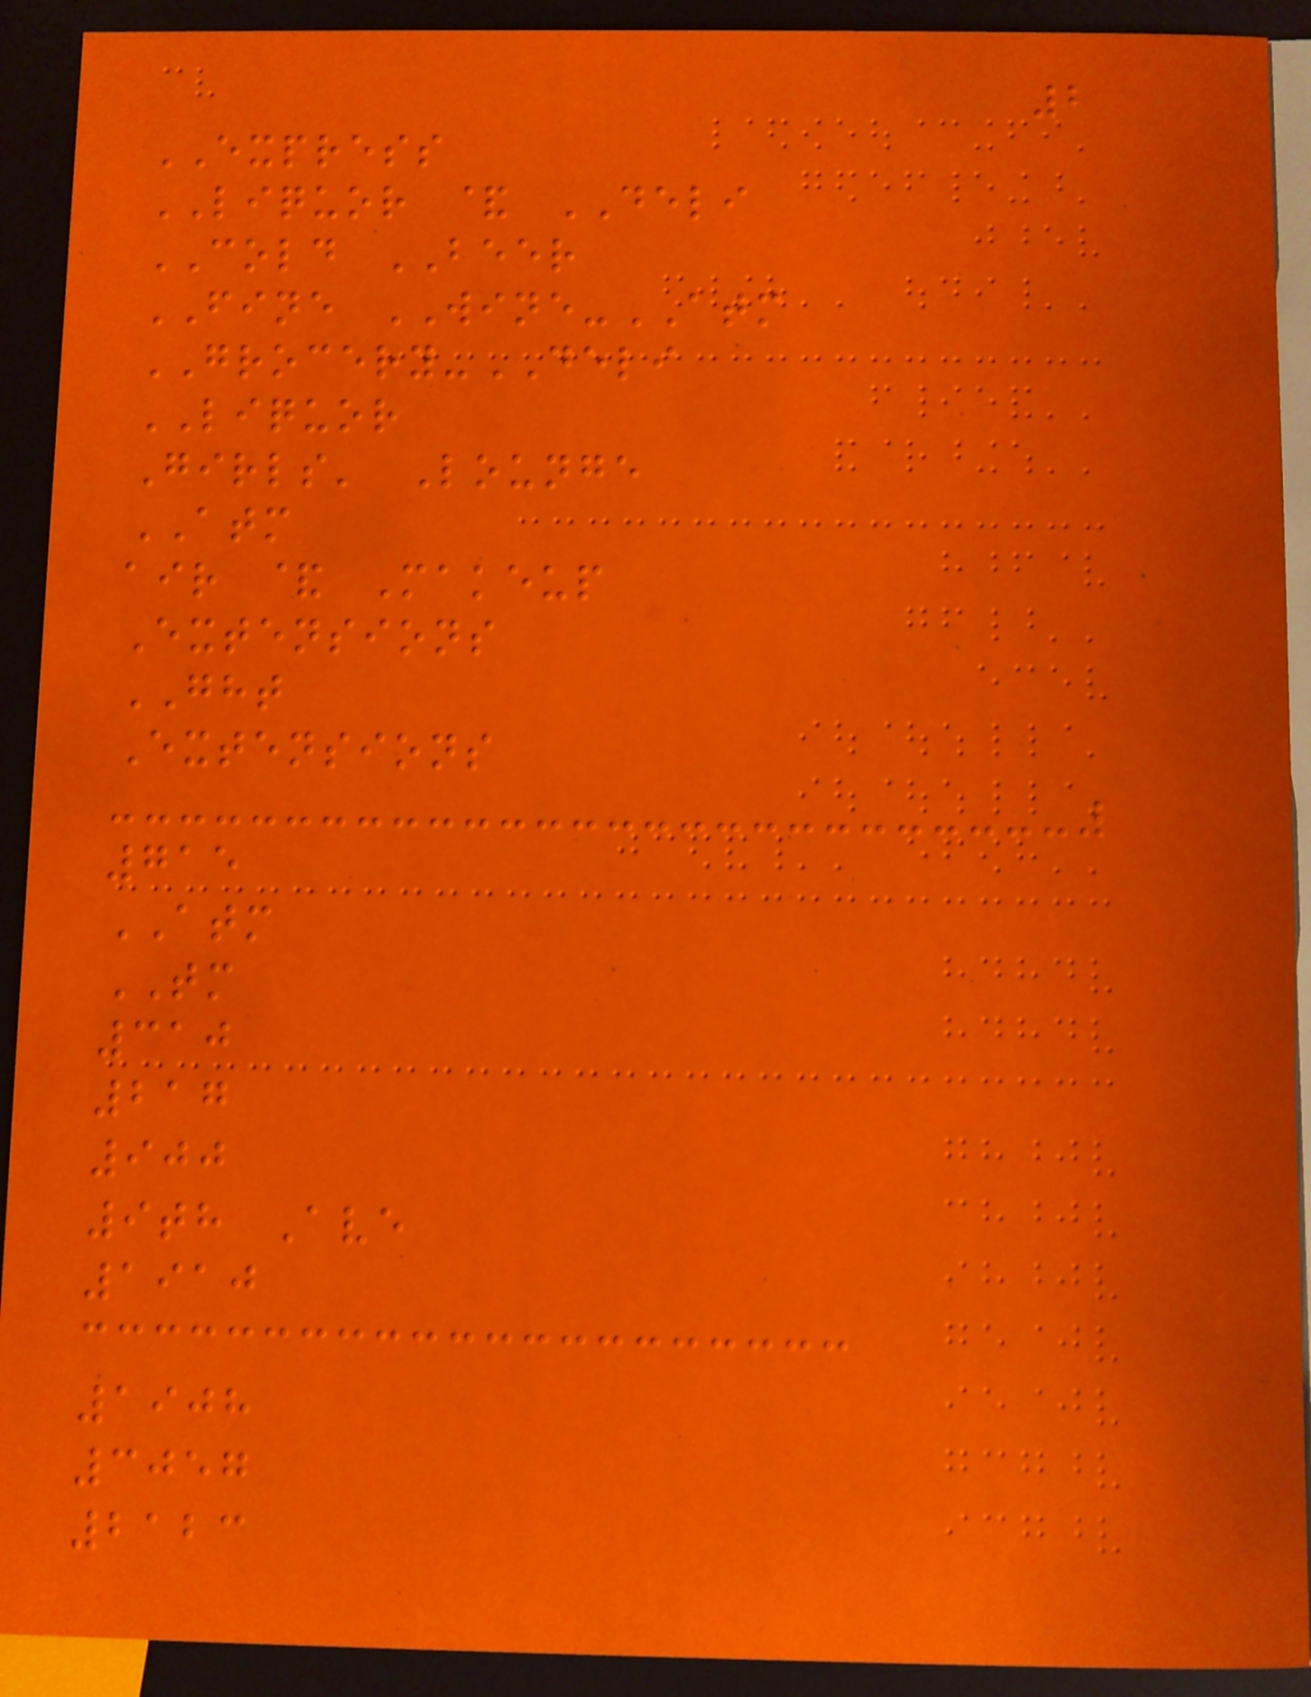2
EXPRESS
LIQUOR & DELI
COLD BEER
FINE WINE-ATM
GROCERY-DELI
LIQUOR
Girls' Lounge
ATM
air & Makeup
Extensions
GHT
Extensions
715
ATM
TM
310
217
900
9th Ave
1910
1908
3057
2123
